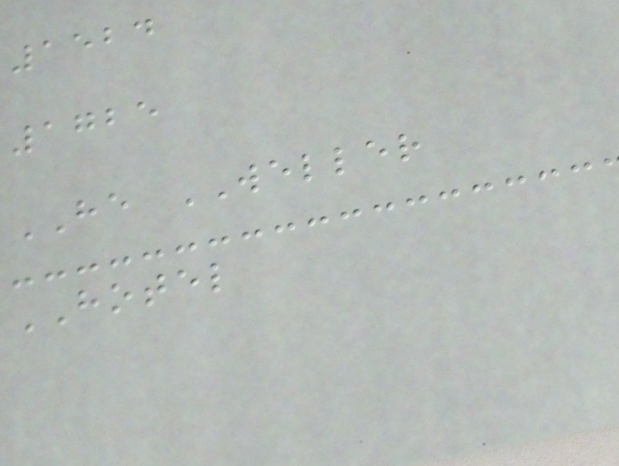1524
1725
HE WELLER
HOTEL
